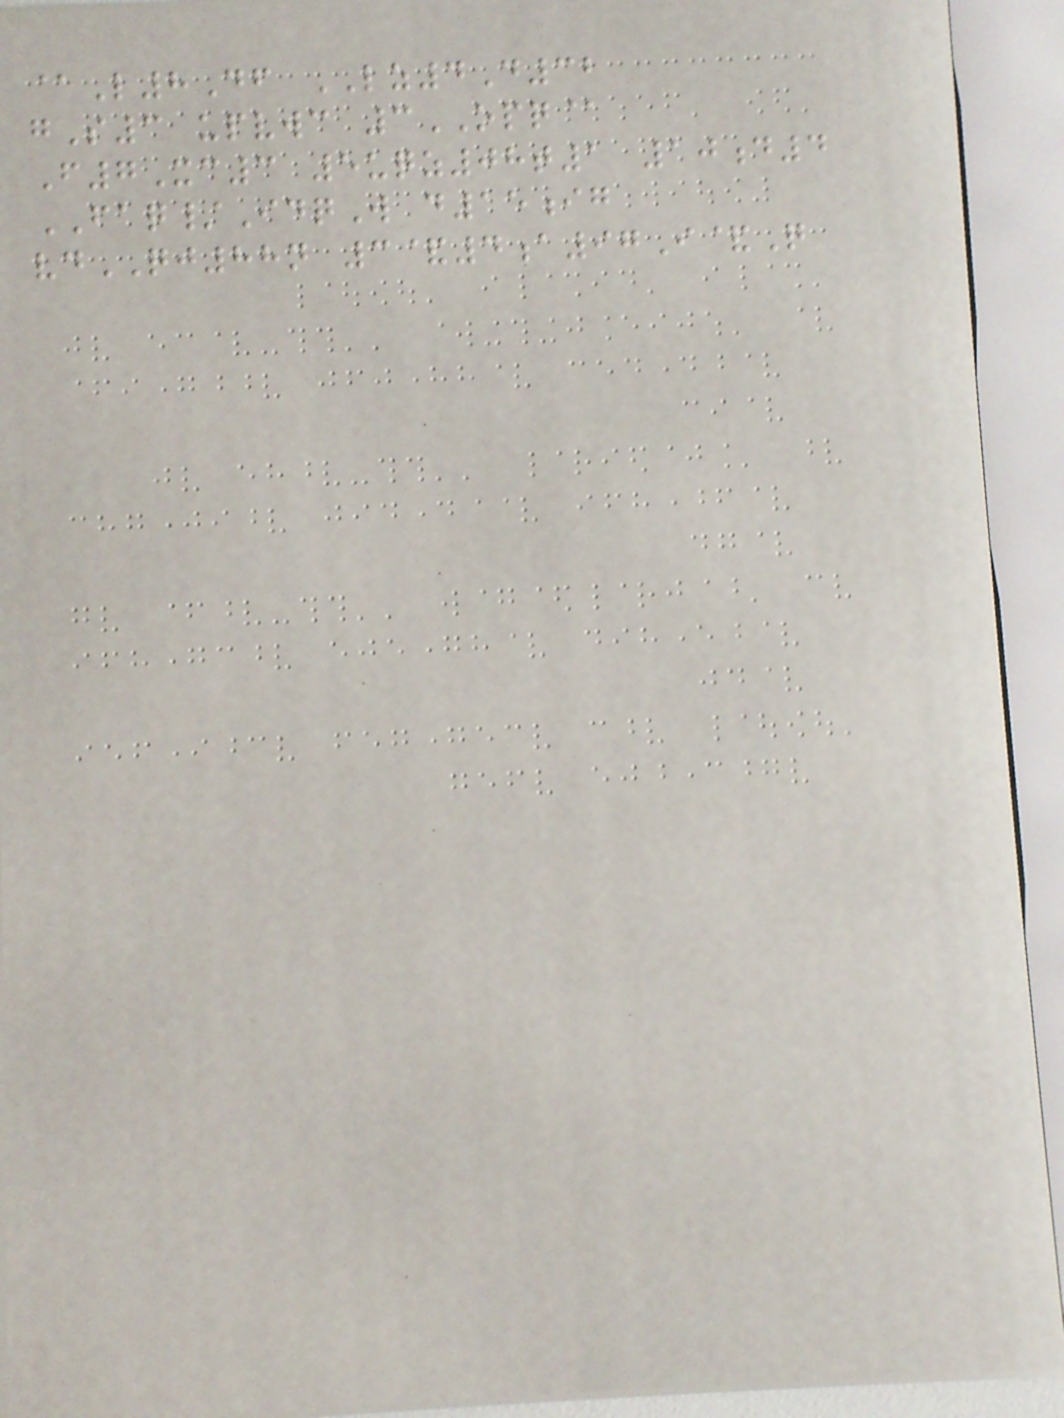@L8Df LZ4D32
gS3 upvwc 3OPQ@
F7Xc3 5uqz08t1 10d4
FAQ/IdqW d15ig
vdQJ88n 3&4a97I&Q
